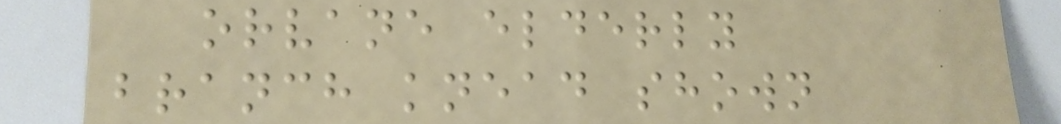orvane elderly
branch knead shown
